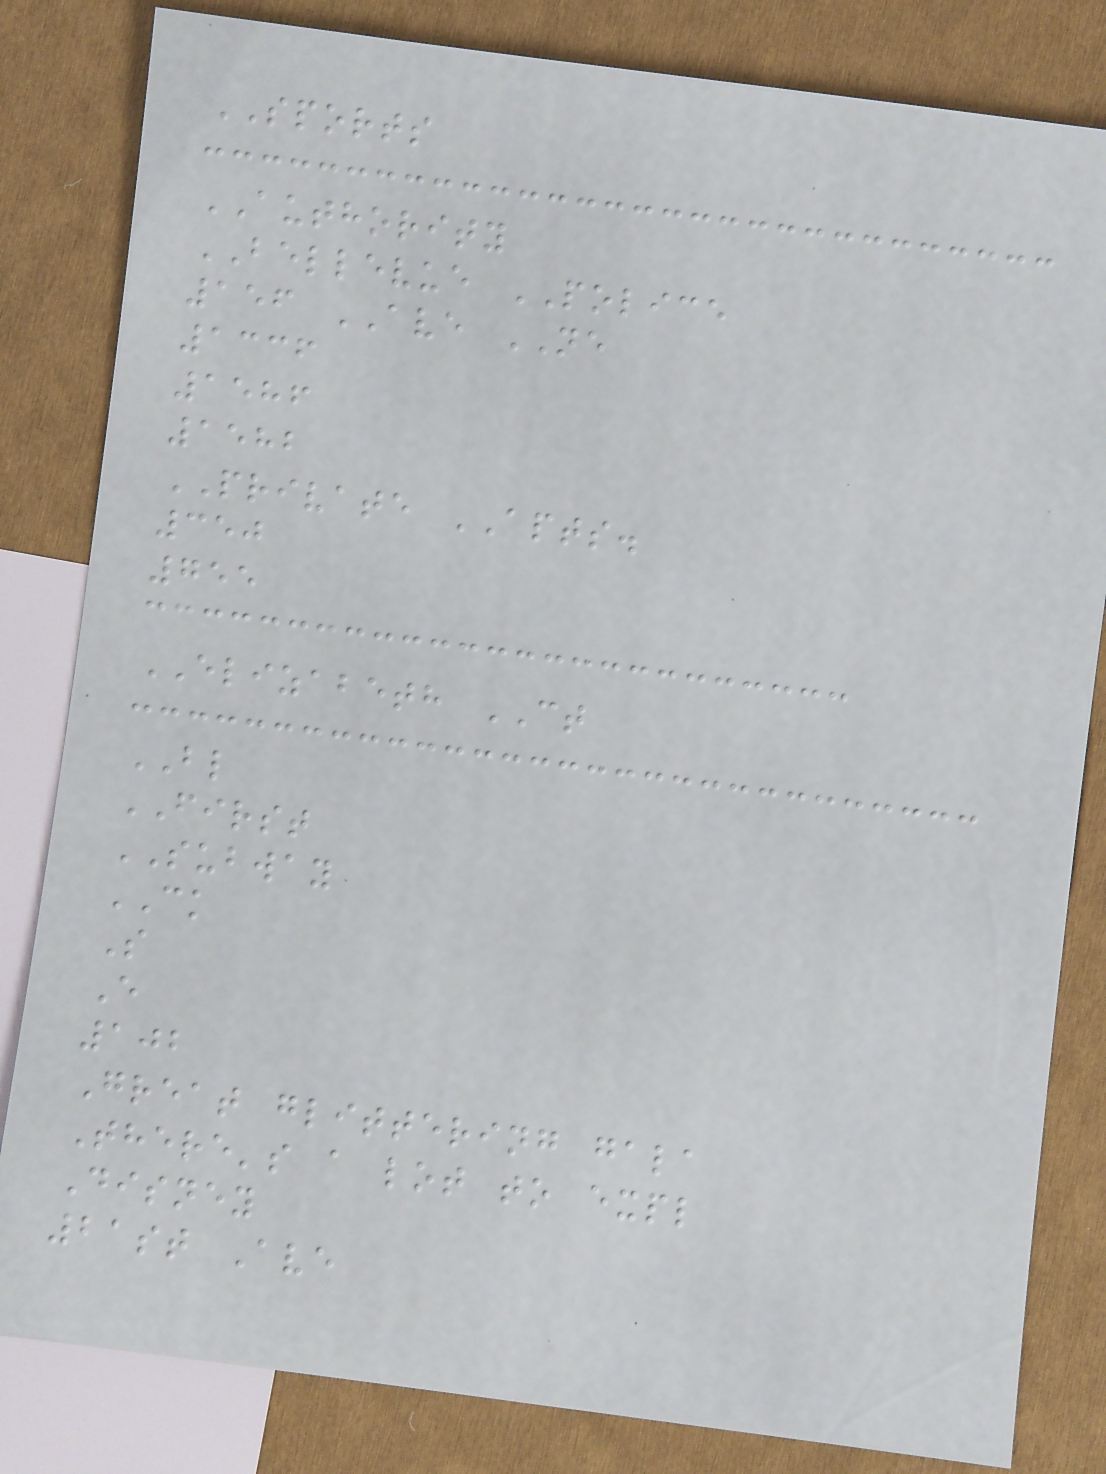SPORTS
AUTHORITY
BELLEVUE POLICE
156 AVE NE
1336
1586
1582
PRIVATE APTS.
350
755
ELIZABETH CT
BL
FIRST
SUBWAY
CK
S
E
102
Great glittering gala
There's a lot to expl
Disney
21st Ave
